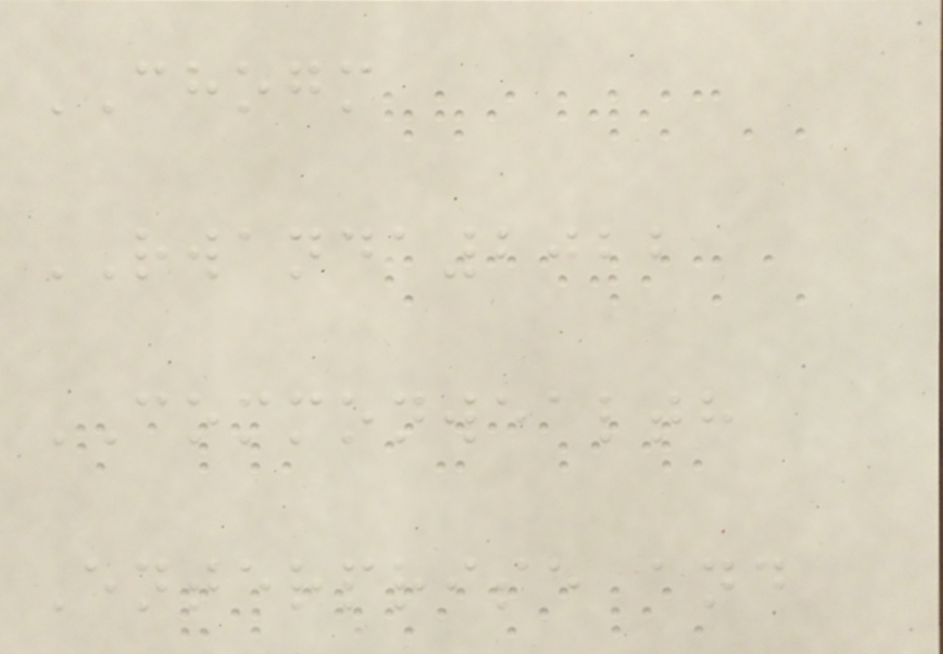CHOGM
RWANDA2022
COMMONWEALTH
Enterprise and
